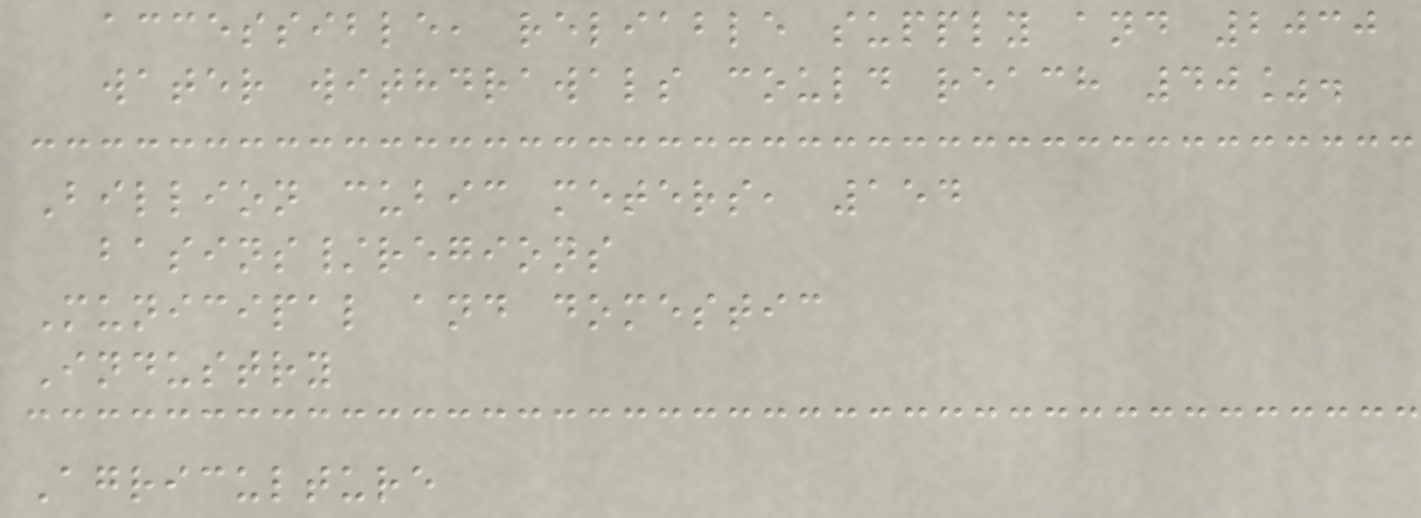accessible, reliable supply and 2030
water withdrawals could reach 40%.
Billion cubic meters, 154
basins/regions
Municipal and domestic
Industry
Agriculture
